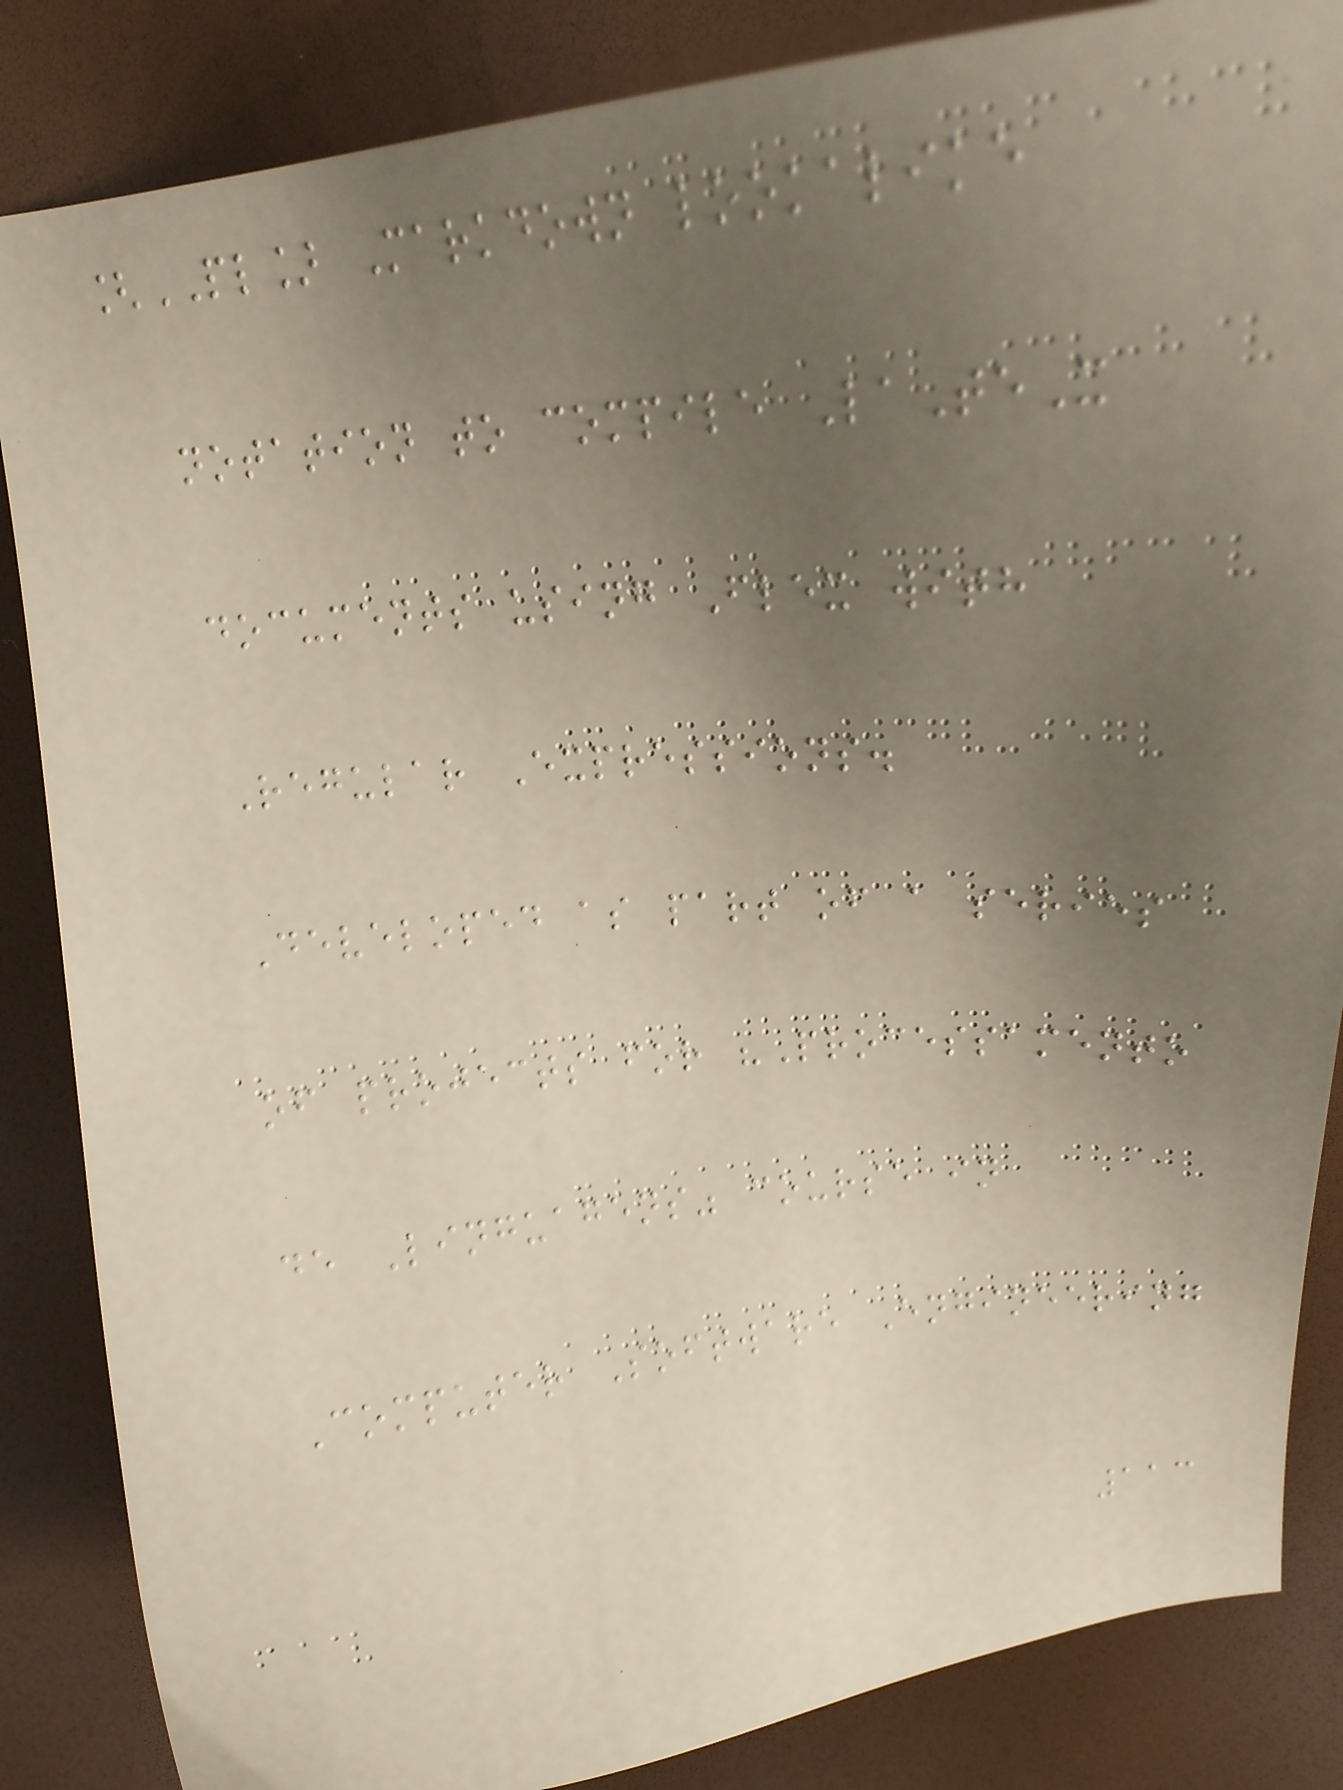[PL] Markdown lookalike
notation to compile LaTeX
documents using Flex with
Regular Expressions.
Developed as part of a series
of projects for "Processamento
de Linguagens" course in
Computer Software Engineering
113
